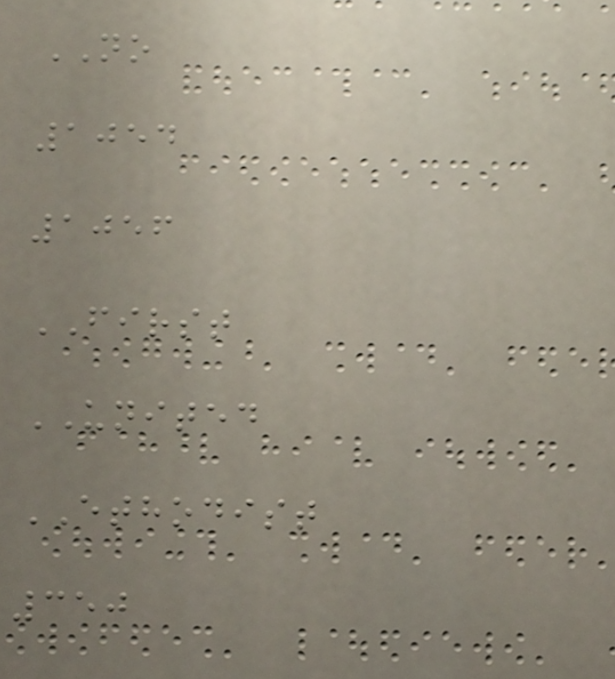NO
1054
1056
FIRST
UNITED
ETHODIST
350
